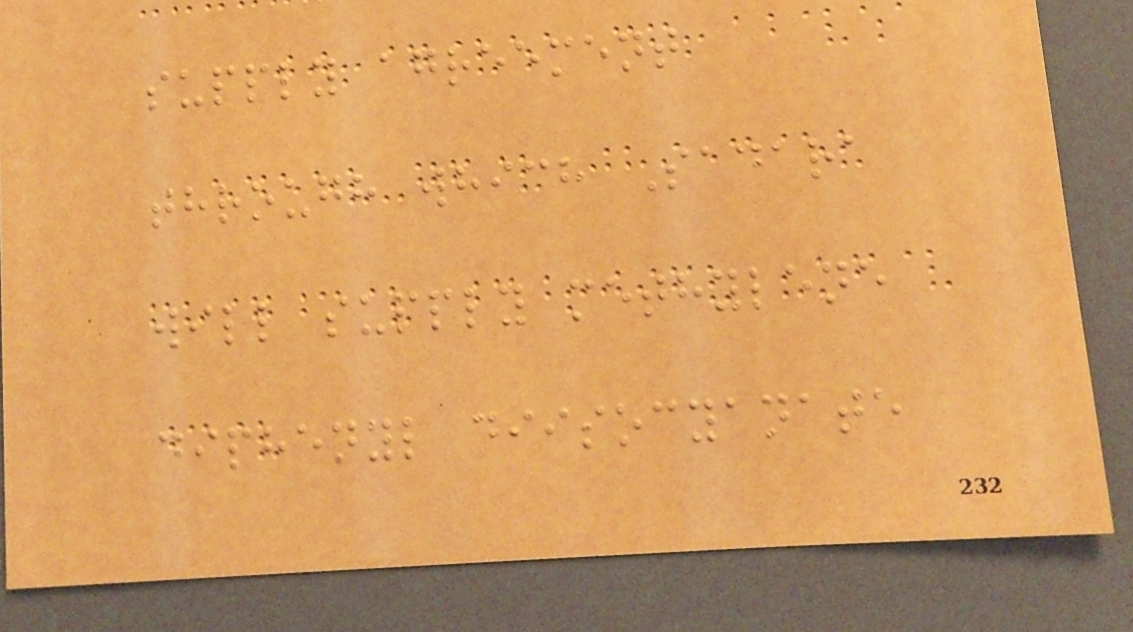supply agreement
through which Sadara
will supply methylene
diphenyl diisocyanate
